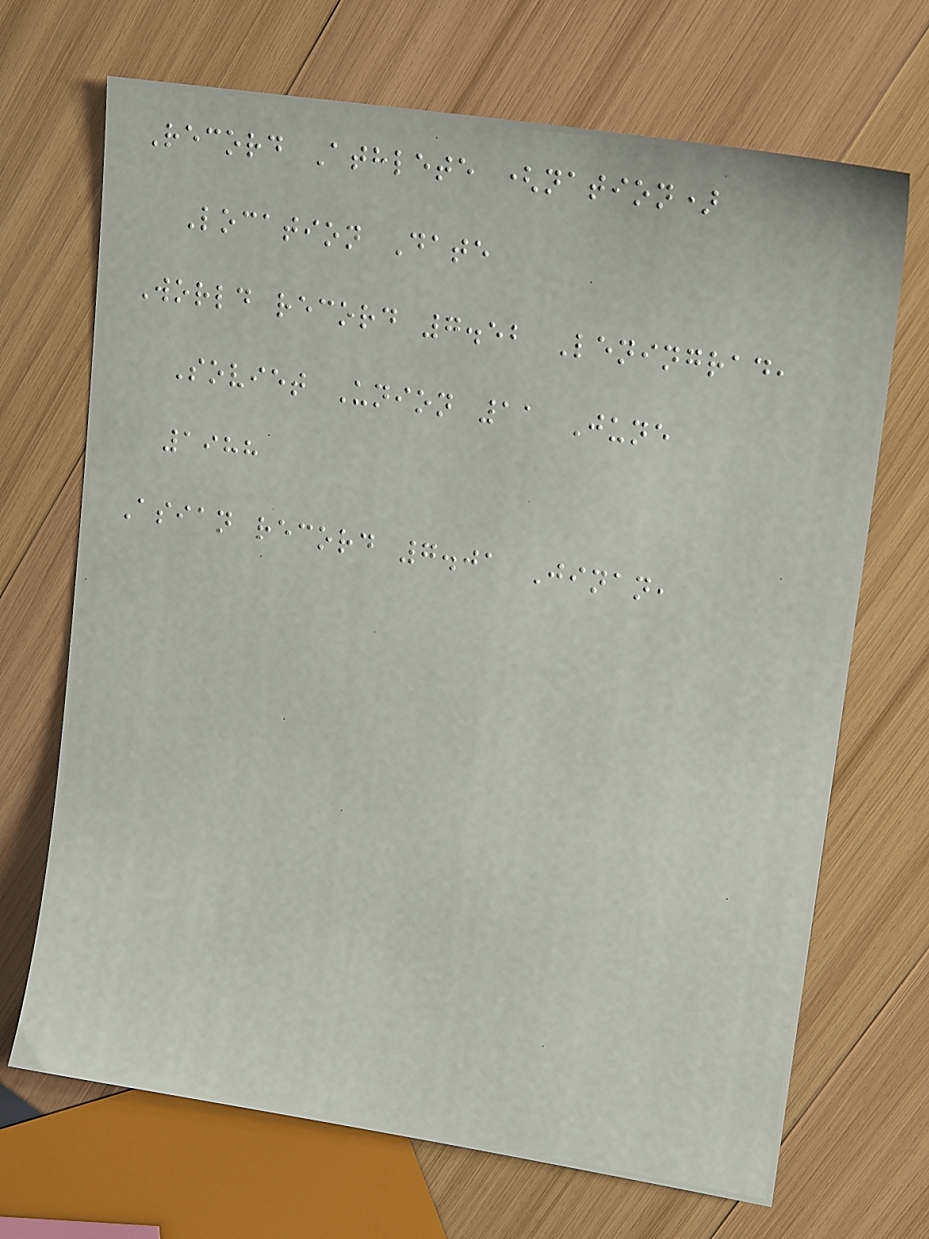Record Athlete (nation)
Location Date
World record 7.52 Leningrad,
Soviet Union 11 June
1988
Asian record 7.01 Jinan,
